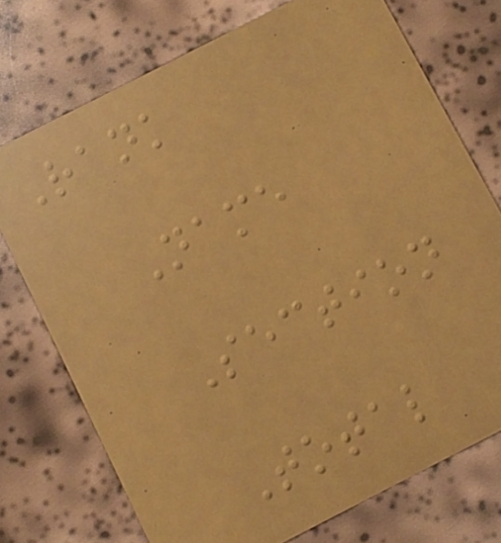Rank
Name
Section
Total
